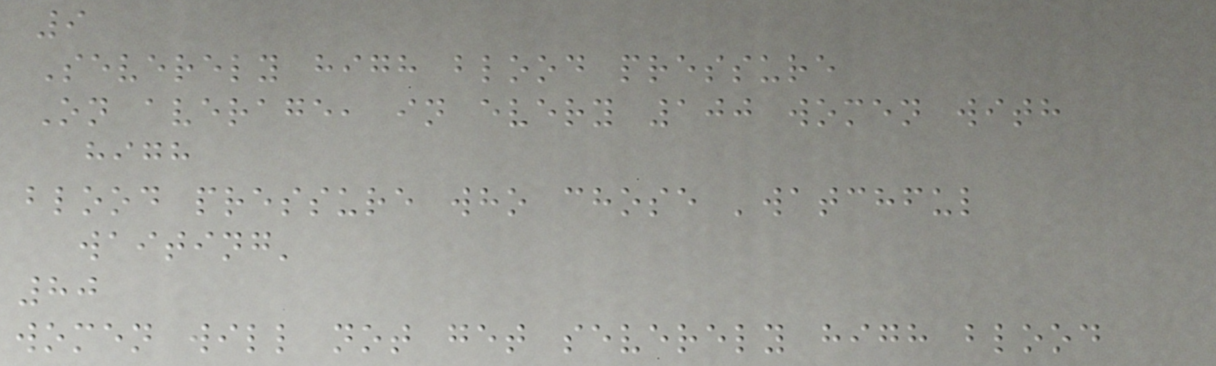9
Severely high blood pressure
On average, in every 100 women with
high
blood pressure who chose 'watchful
waiting'
80
women will not get severely high blood
